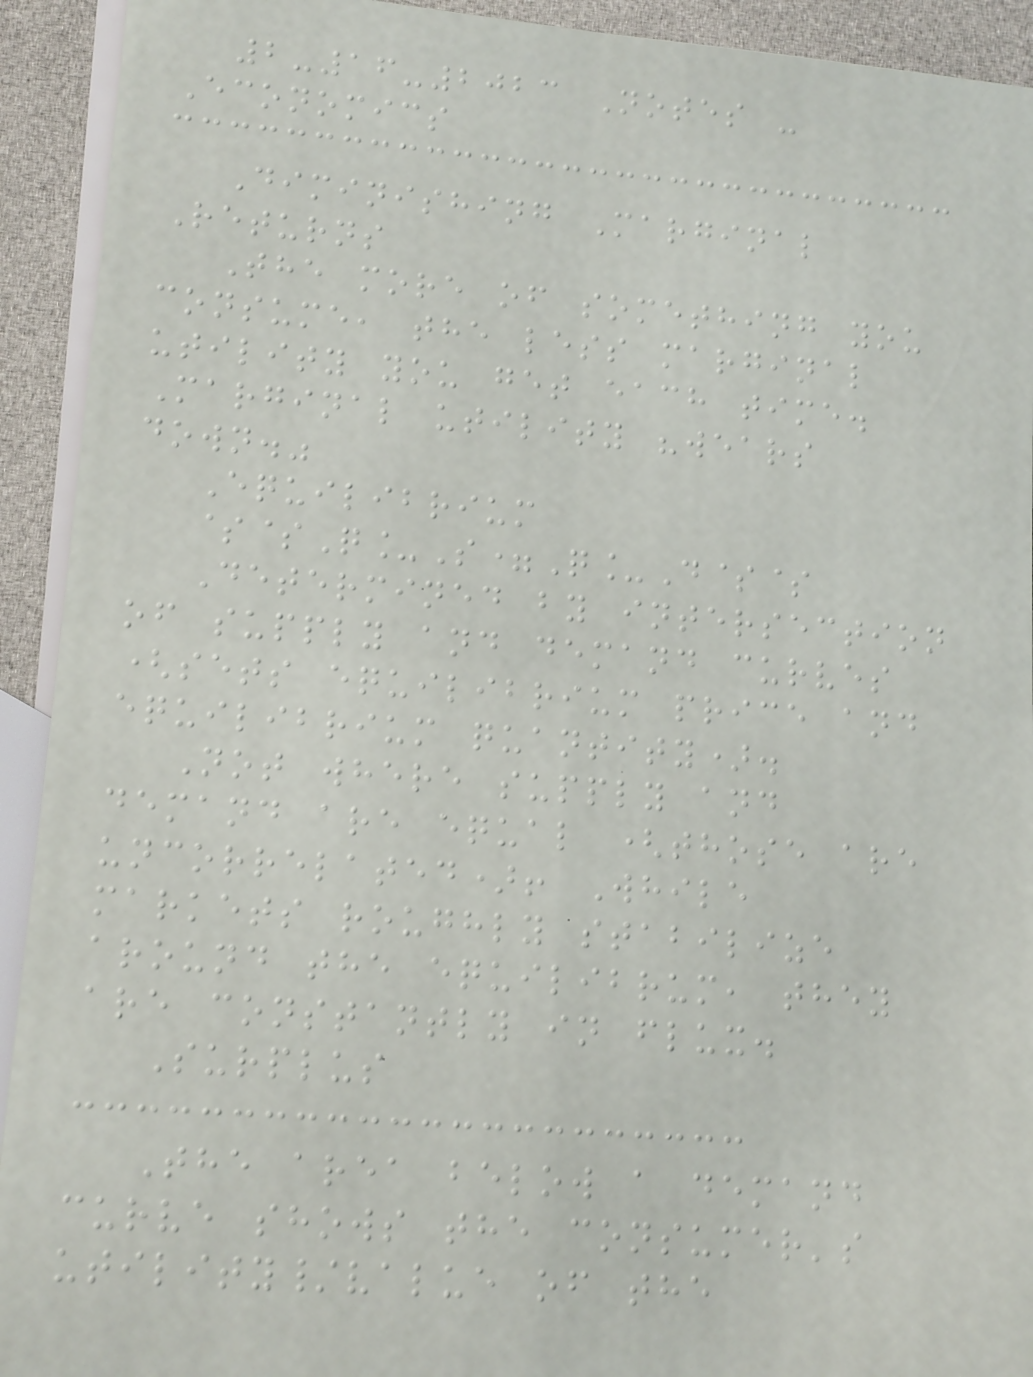2-16-2023 Notes -
Economics
Diminishing Marginal
Returns
The more of something you
consume, the less marginal
utility you get each time.
Marginal utility "wears
down."
Equilibrium
$$Q_S=Q_D$$
Determined by intersection
of supply and demand curves
(sets equilibrium price and
equilibrium quantity).
Not where supply and
demand are equal (those are
uncorrelated)! While
markets roughly stabilize
around the equilibrum, they
are constantly in flux.
Surplus
The area below a demand
curve shows the consumer's
utility/value of the
